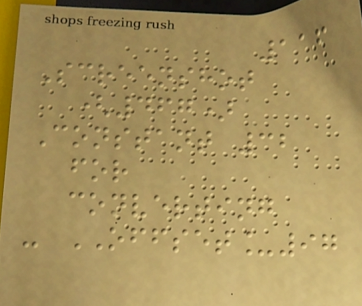116
Screenshot
(467)
Constant 32
for
converting
- OFFSET_97
